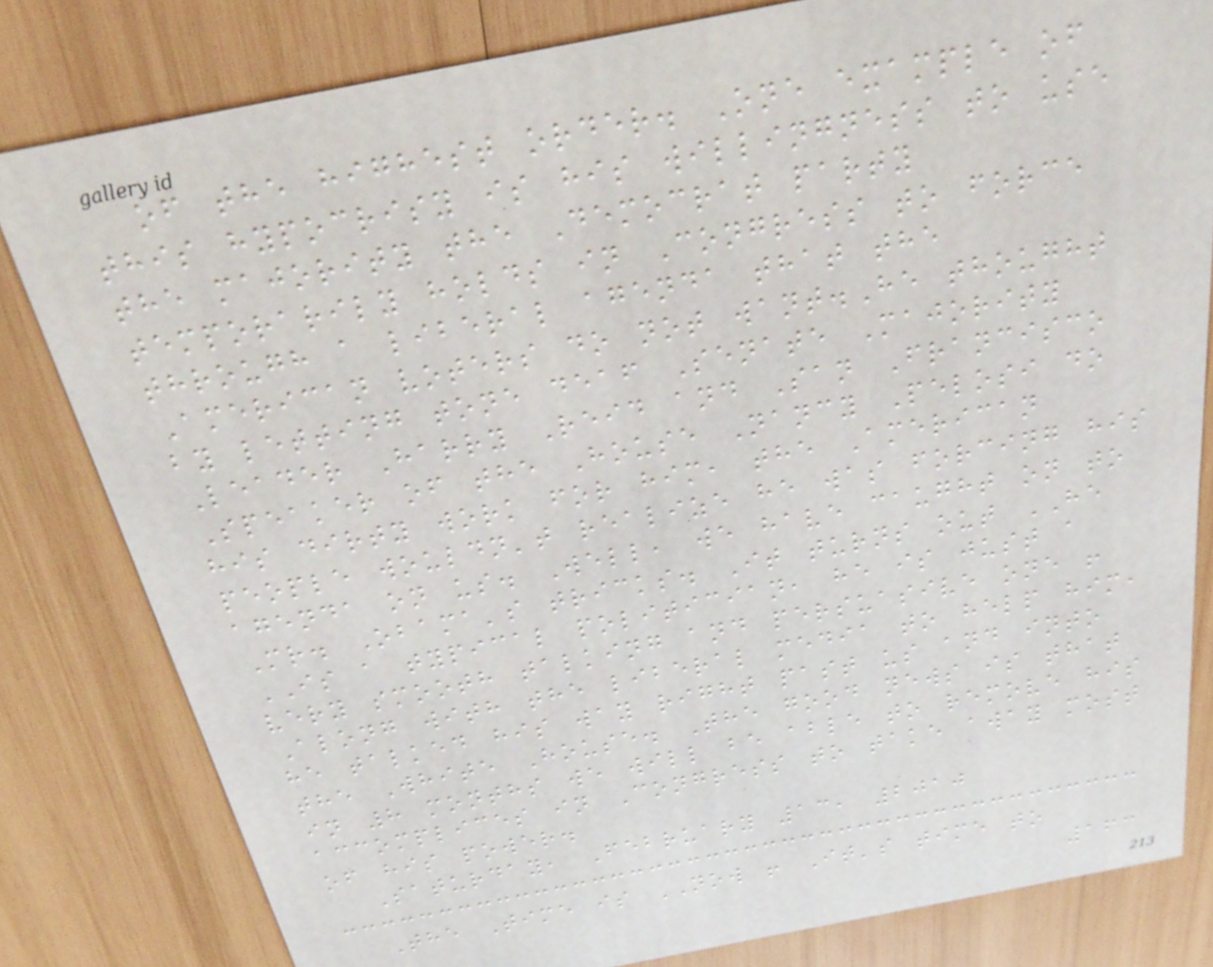of the highest order. One example of
this hypocrisy is his willingness to use
the majority the Democrat party
temporarily holds in Congress to force
through a liberal agenda that the
American voters do not want.He thought
by letting tone deaf Senate Majority
Leader Harry Reid and San Francisco
Speaker of the House Nancy Pelosi do
his dirty work for him, the American
people wouldn't realize he was forcing his
agenda on us. Well, we have caught on to
Mr. Obama's tricks. It turns out HE
IS a typical politician, he is just a
very smooth talking and persuasive one !
Along with the liberal media to help him,
he talked his way right past us and into
the White House. The good news is that
in 8 months we will be able to remove his
accomplices in Congress to take away most
of his power.
Saturday, February 13, 2010
The Time is NOW ! It's time to
163
